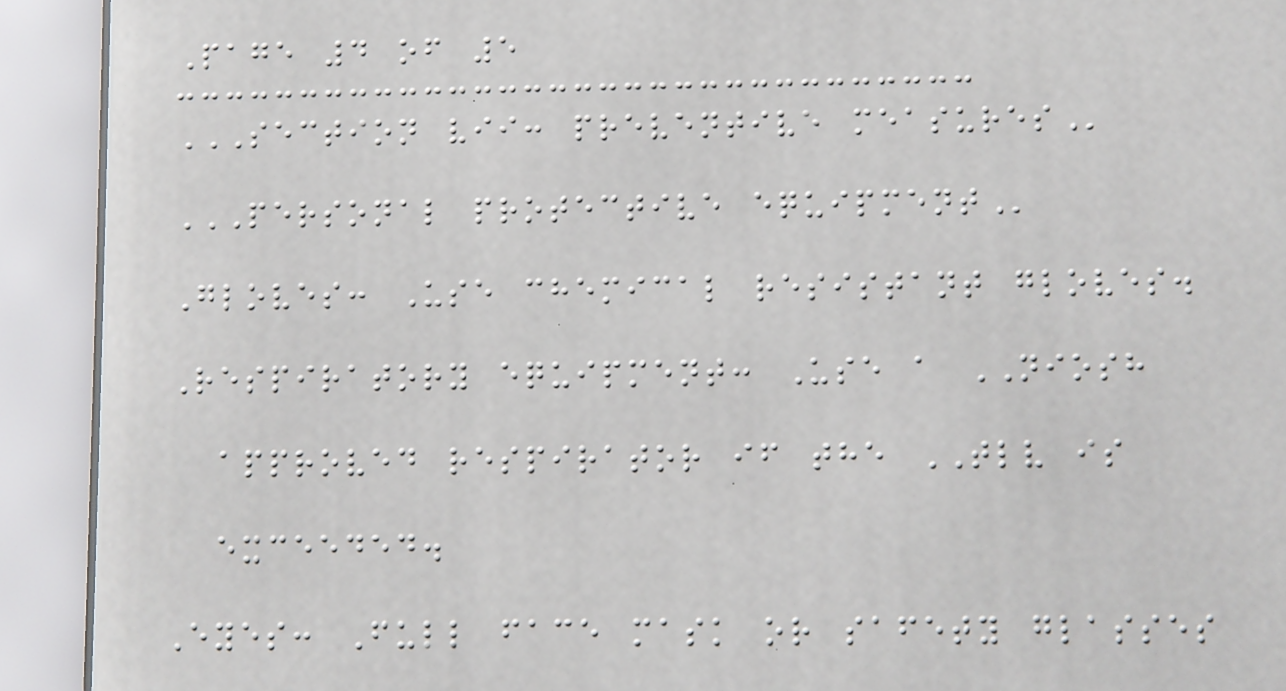Page 4 of 5
SECTION VII: PREVENTIVE MEASURES
PERSONAL PROTECTIVE EQUIPMENT
Gloves: Use chemical resistant gloves.
Respiratory equipment: Use a NIOSH
approved respirator if the TLV is
exceeded.
Eyes: Full face mask or safety glasses
